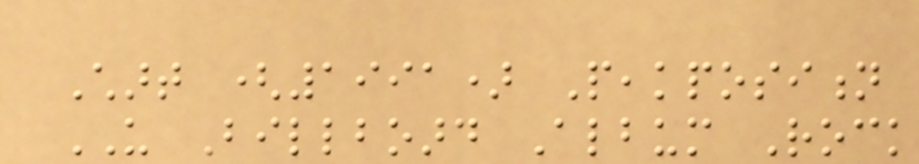Chart (1991) Peakposition
US Billboard Album Rock
